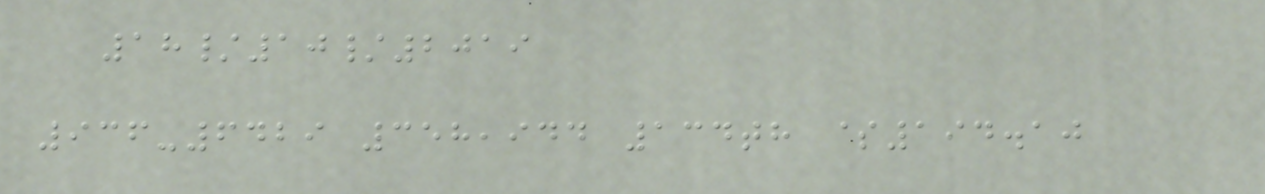18/10/2019
936-6429 358,944 134th $194.10
